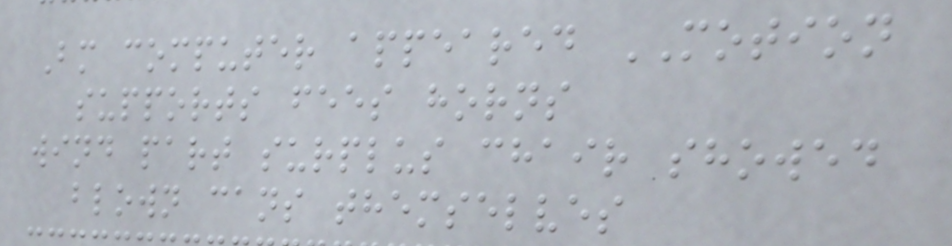Bm computer appeared MOTION
supports fees horns
wind part surplus chair showed
blown cans themselves
